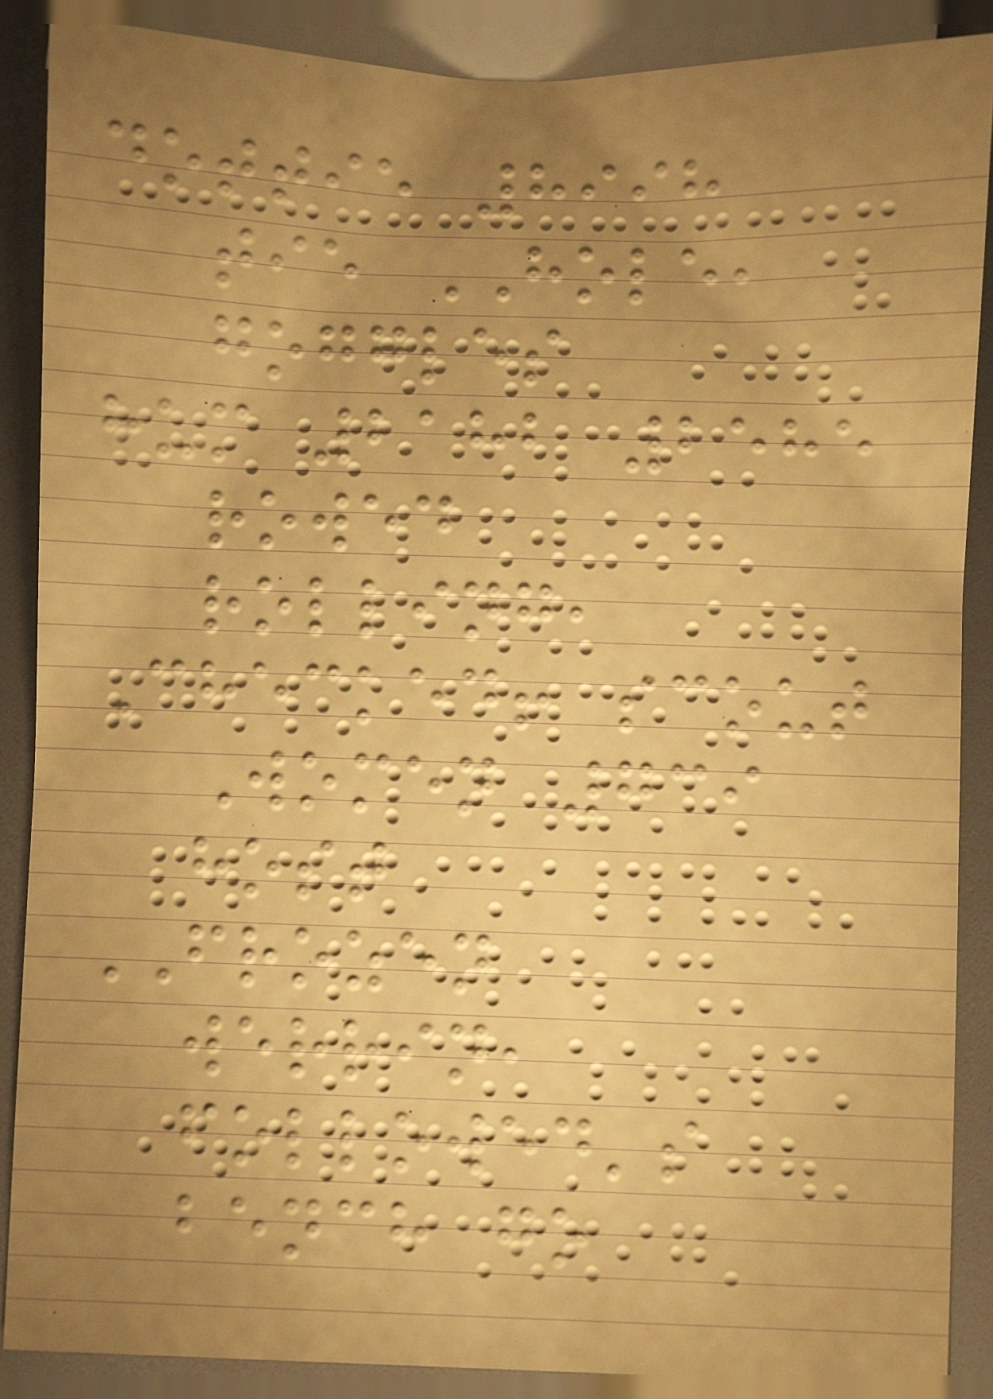dottie 8998
tie HOLE,
goggles
hum 2182 2585
rowed
rolling,
Checked! scout
Women 739
host
FROZEN
werrin,
followed's
bench go
